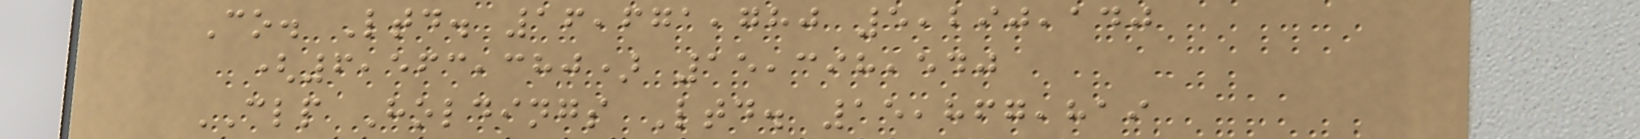Co. Ltd. 16,671,780 5,290,140
(6,563,380) 15,398,540
CLP Holdings Ltd. 15,867,819
